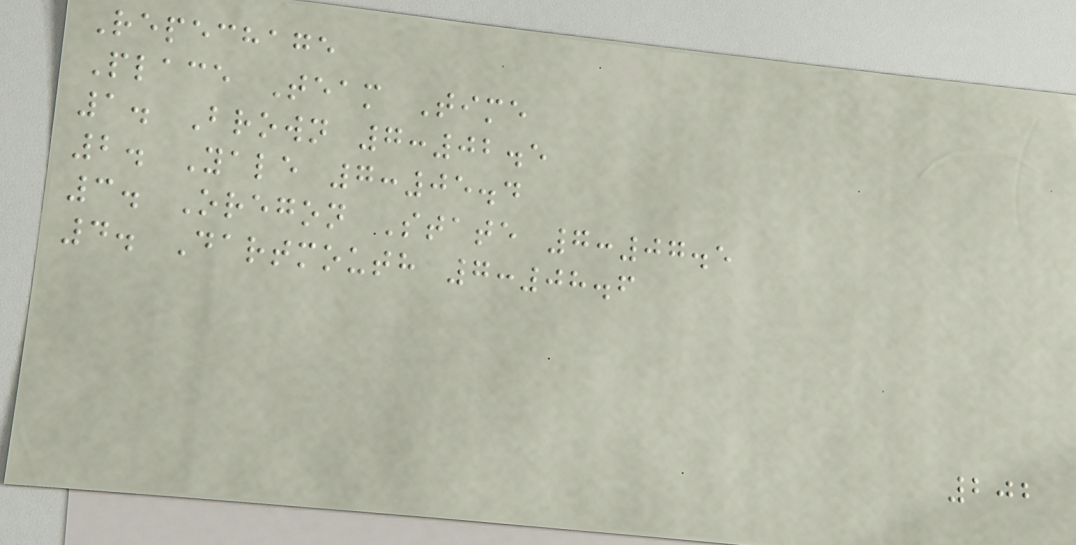Repechage
Place Team Time
1. Brown 7:02.5
2. Yale 7:05.4
3. Oregon State 7:07.5
4. Dartmouth 7:08.6
202
